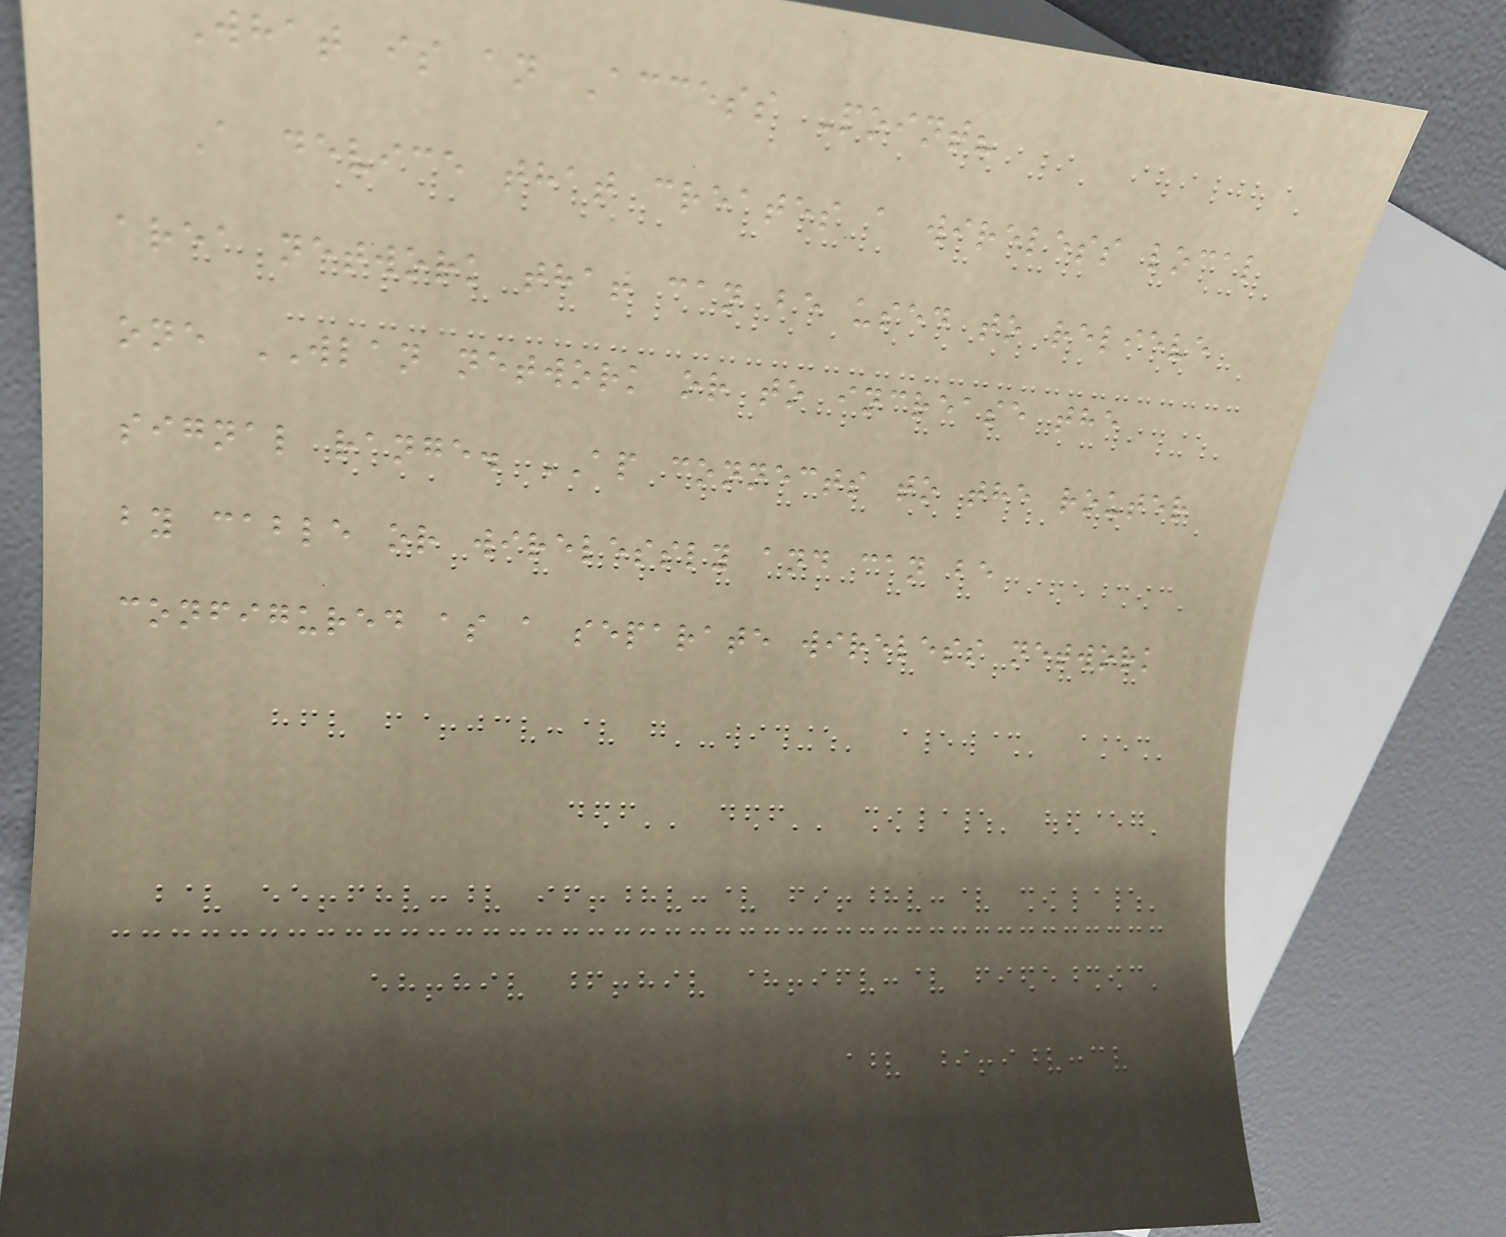What is an Access Point?
A device that creates a wireless local
area network that can be used to relieve
one WLAN network or to increase the
signal range. AP connects to the router
by cable or wirelessly and can be
configured as a separate wireless network
